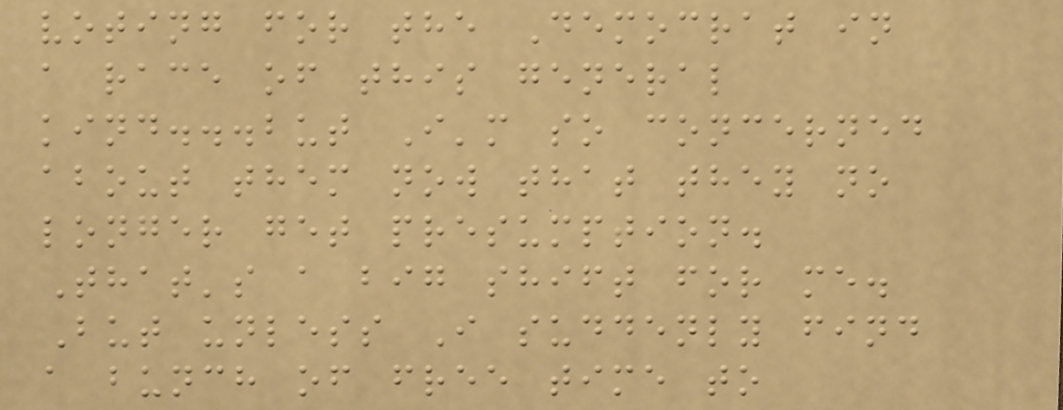voting for the Democrat in
a race of this general
kind...but I'm so concerned
about them now that they no
longer get presumption.
That's a big shift for me.
But unless I suddenly find
a bunch of free time to
